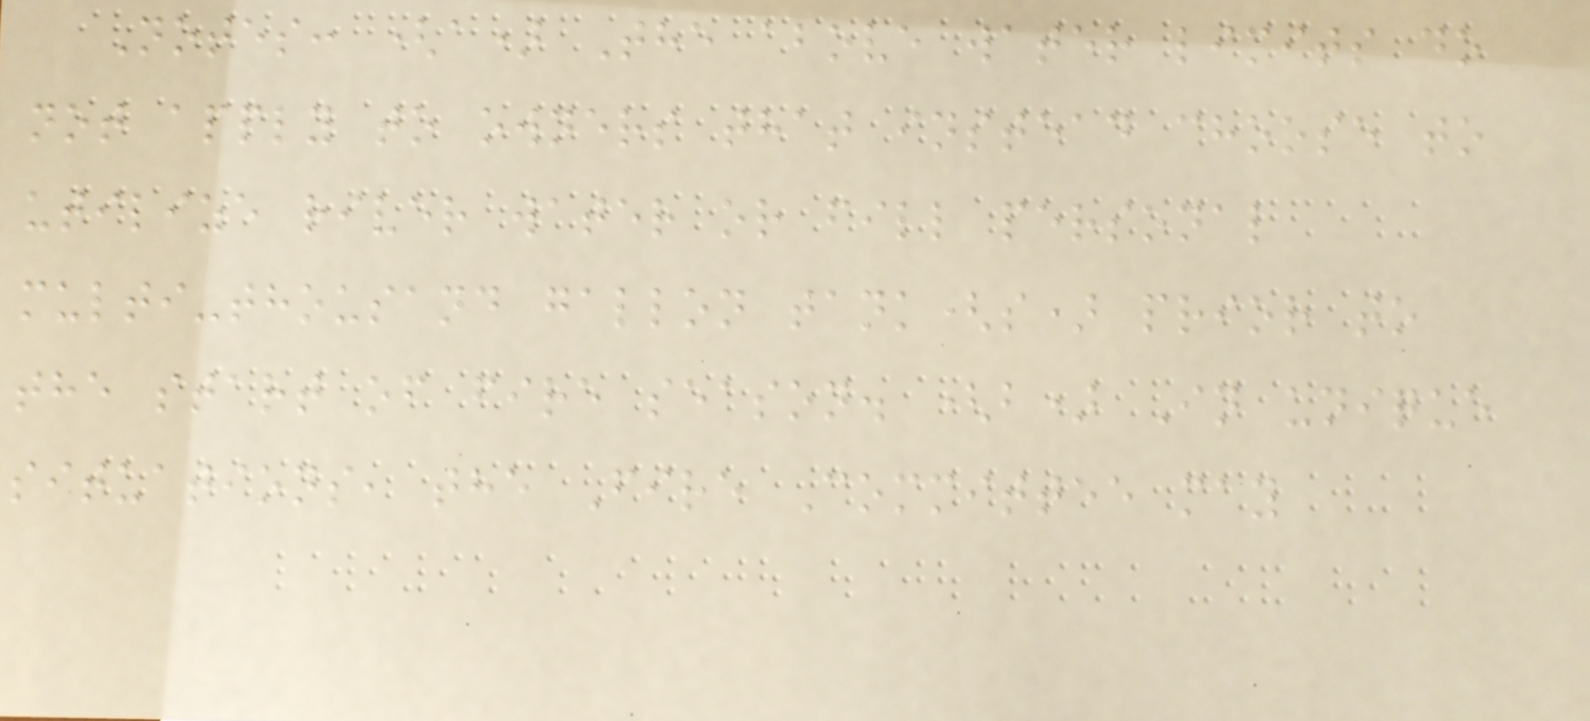Notes: (a) The above water limits do
not apply to owners that instead choose to
utilize river water or fill personal
multi-thousand gallon tank(s) prior to
the start of fire season. (b) In unique
situations, the Fire Committee may
